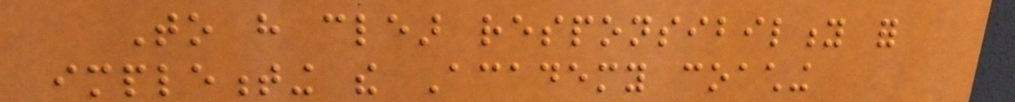To have clear responsibility for
implementing the Academy coaching
